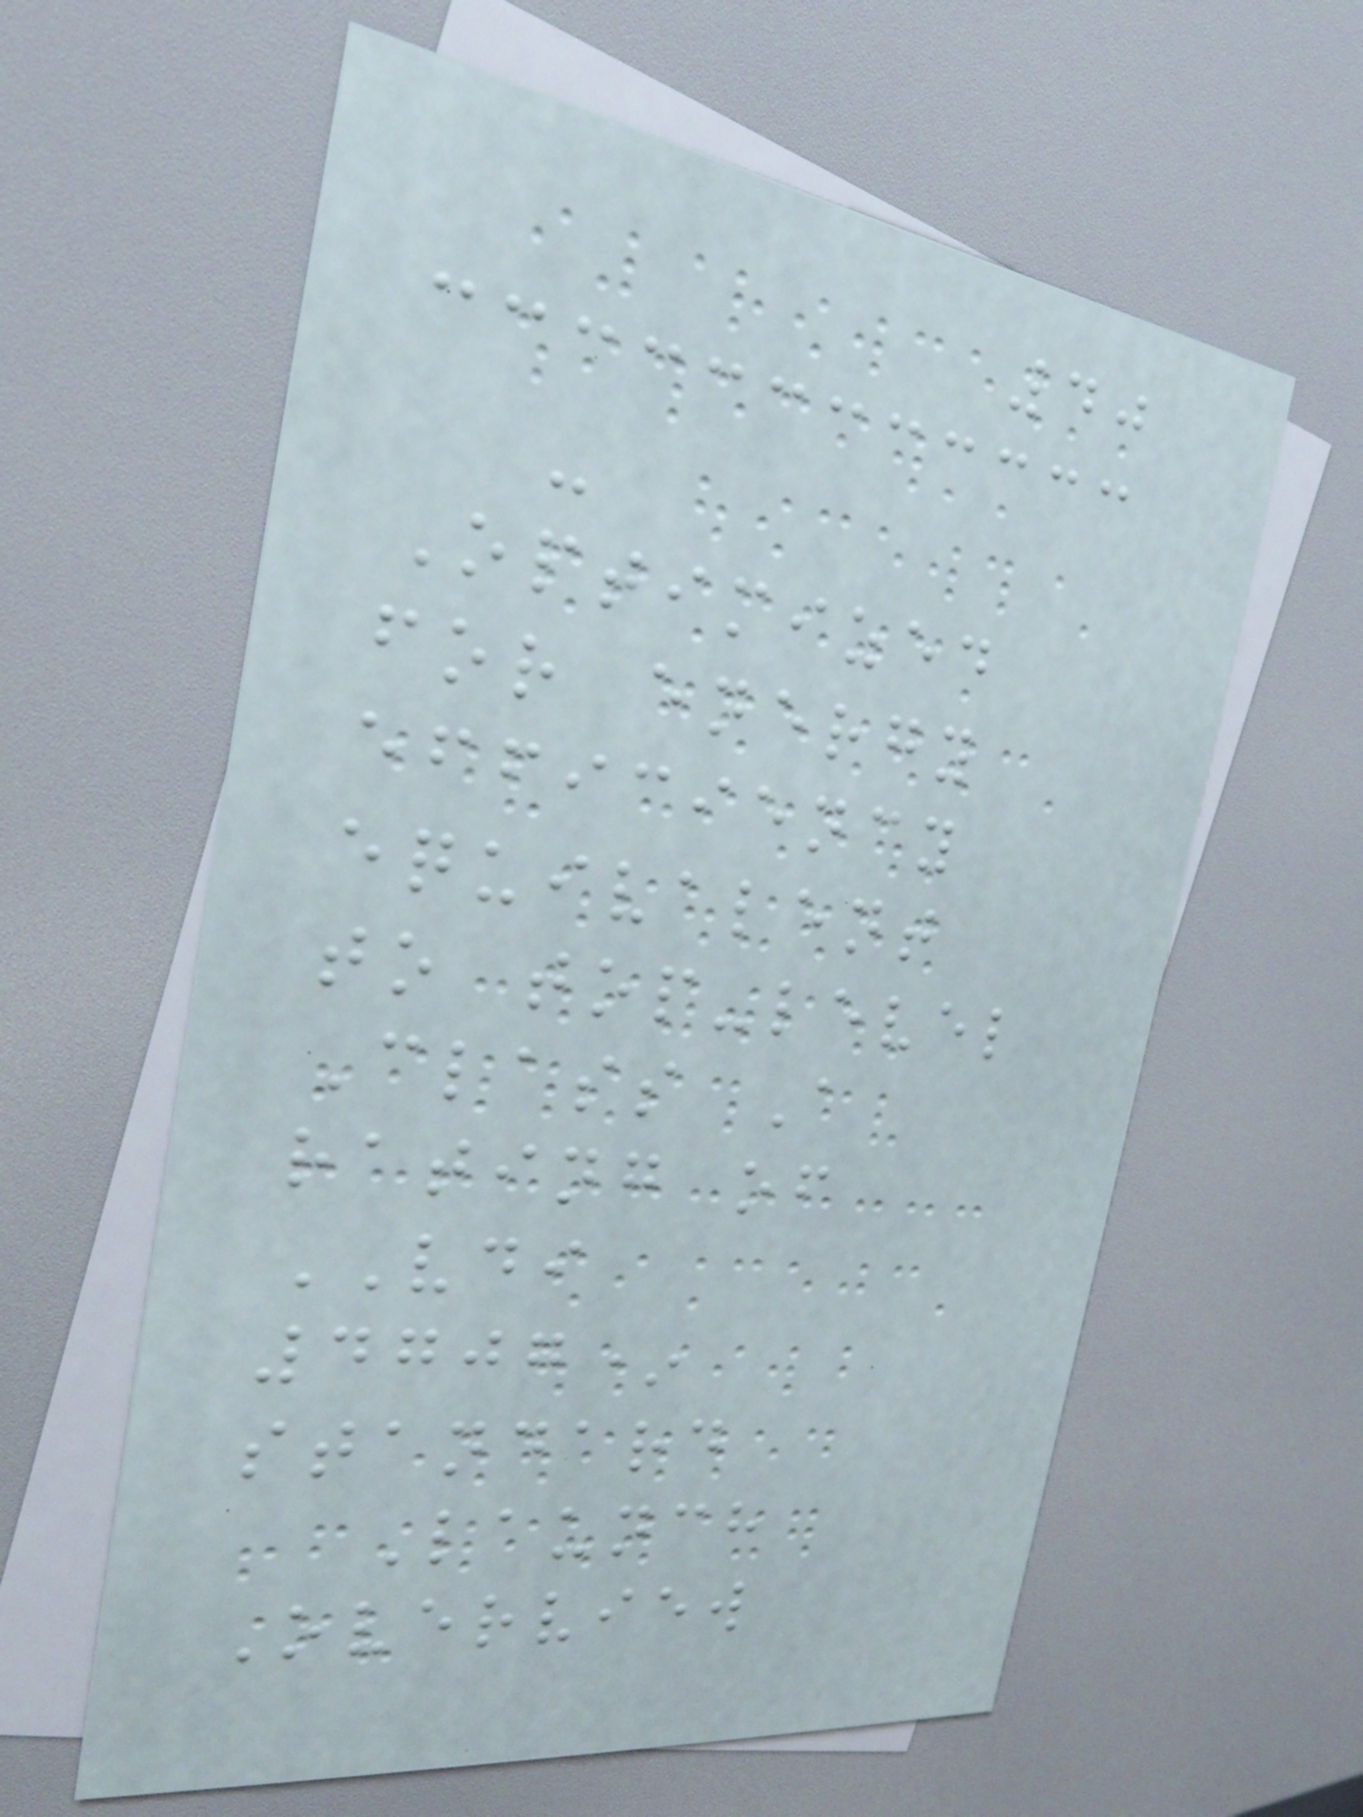40
-
Optimized
for energy
efficiency
equivalent
to top-level
Class A
rating of
VDI
4707*
standard
Launch
Overview
